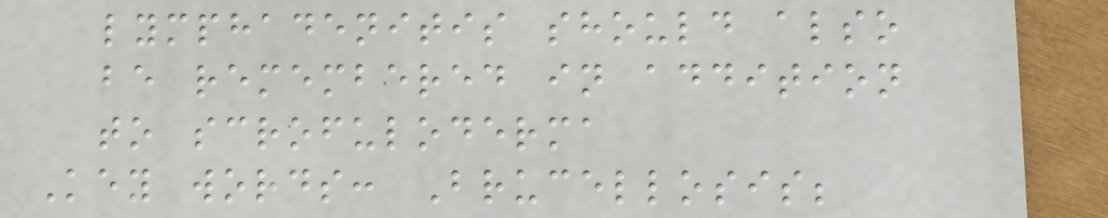lymphadenitis should also
be remembered in addition
to scrofuloderma
Key words: Brucellosis;
